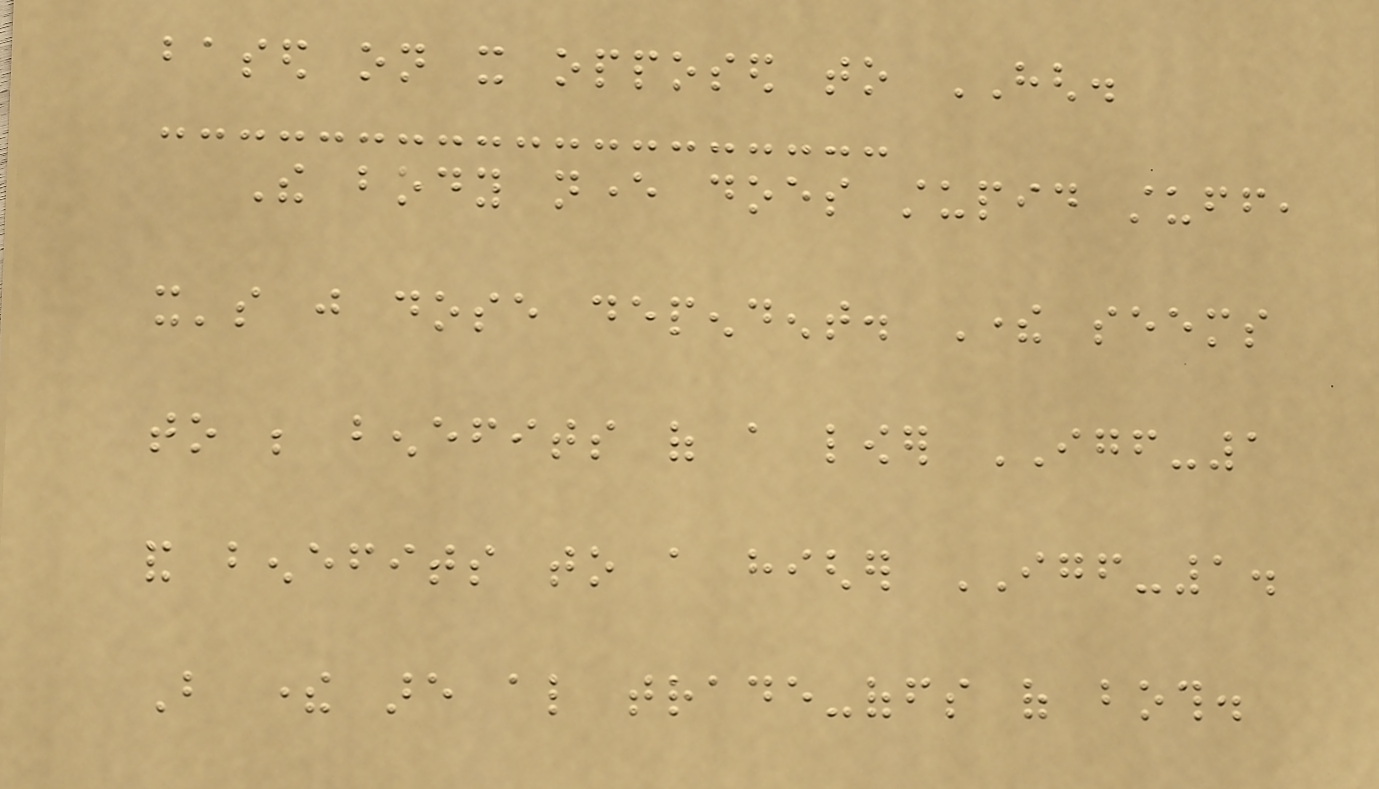based on it opposed to HGH.
The body never does stupid stuff,
it's just dose dependent. There seems
to be benefits of a lower IGF-1
and benefits to a higher IGF-1.
But there are also trade-offs of both.
